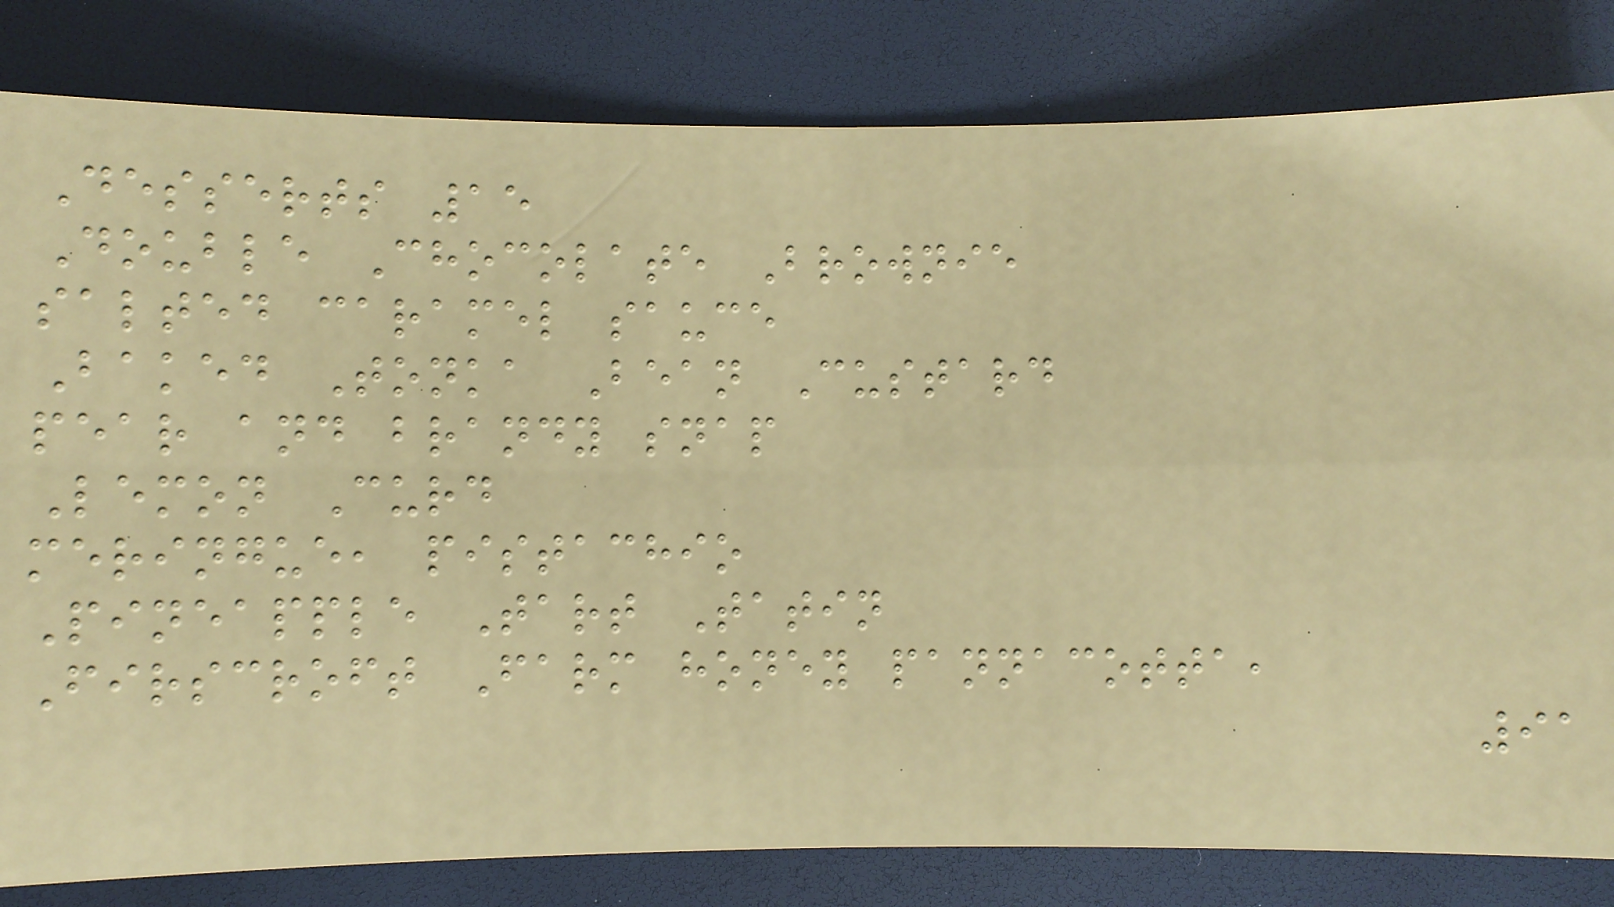Desserts 15
Double Chocolate Brownie
salted caramel sauce
Baked Tonka Bean Custard
pear and brandy snap
Lemon Curd
meringue, pistachio
Pineapple Tart Tatin
Firscroft Farm honey pannacotta,
91
